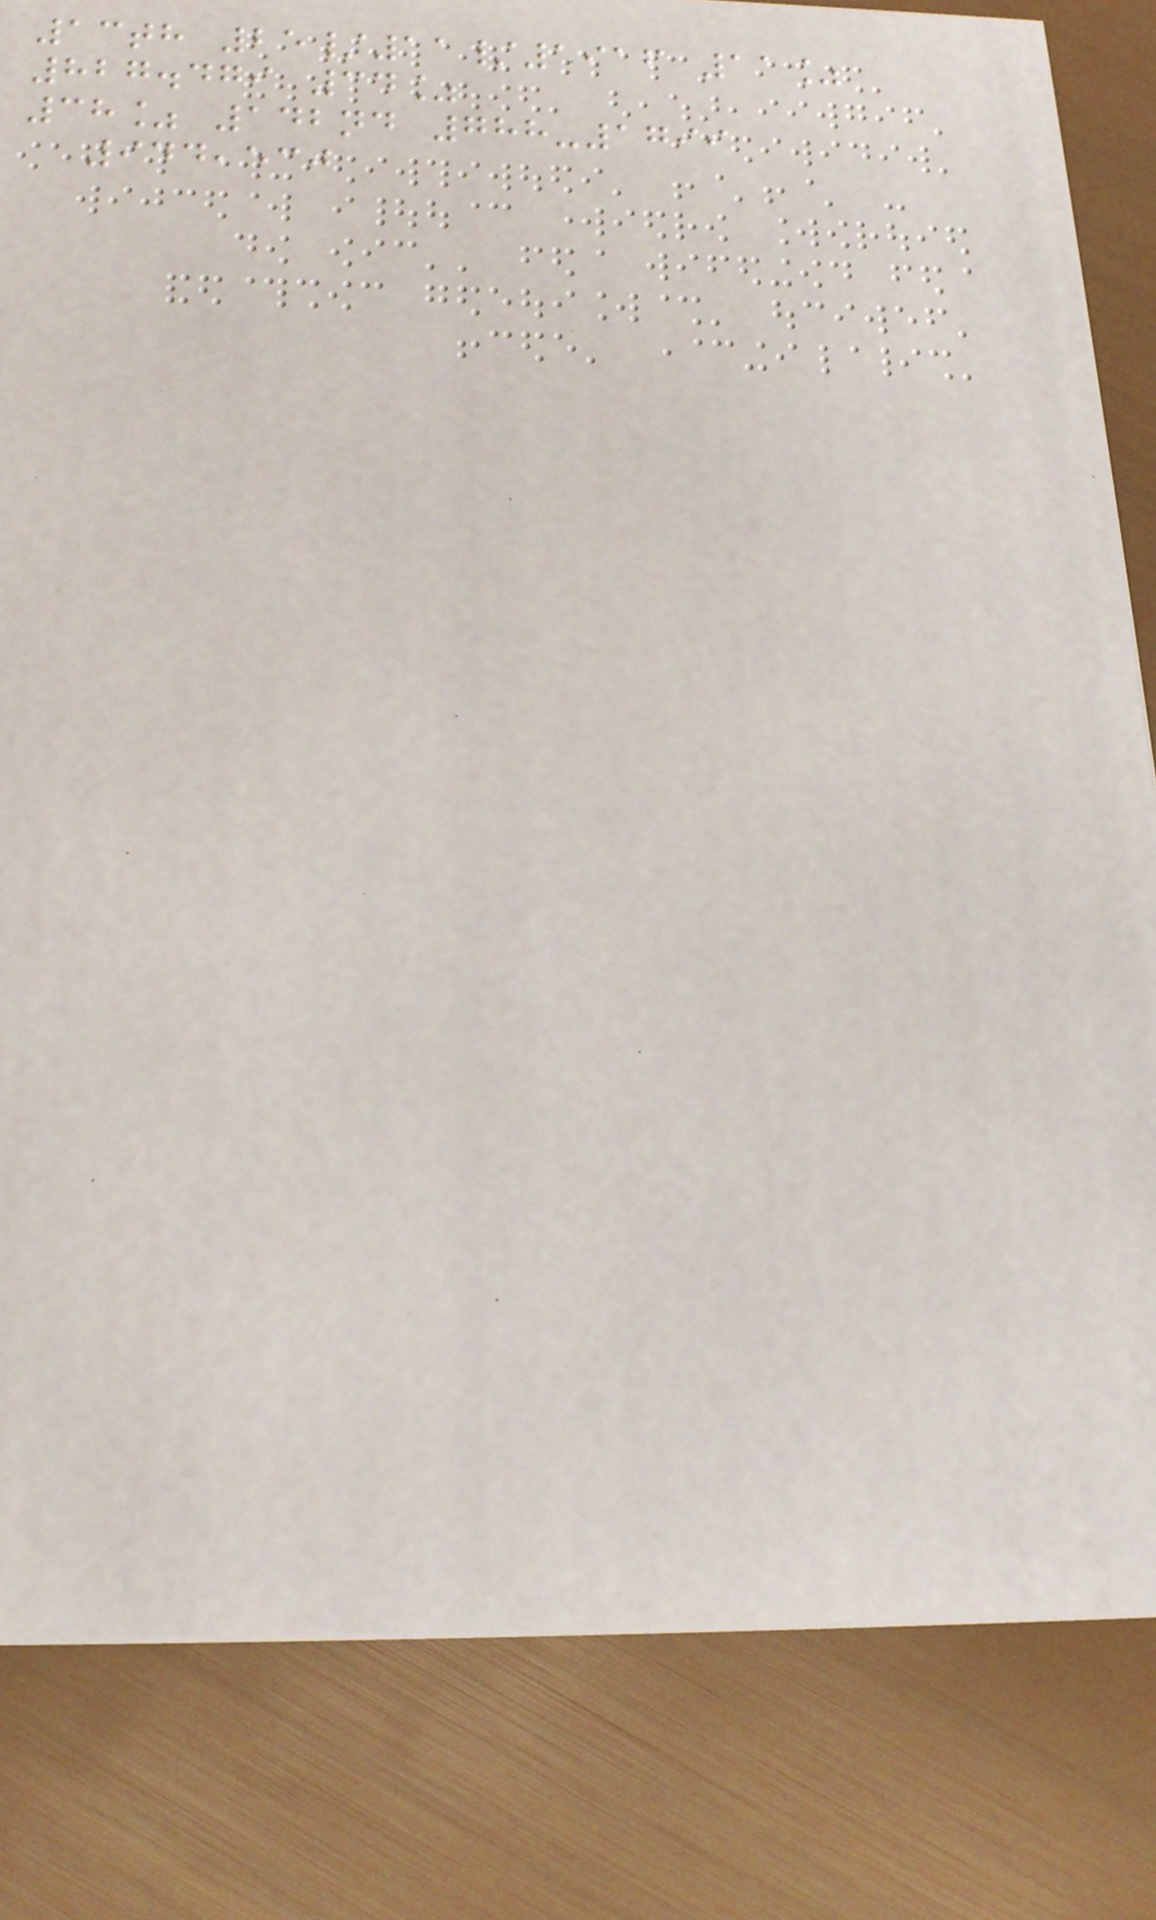13th 25/11/1916 11%
827.479 34%
38% 142nd 788-1799
944,530
